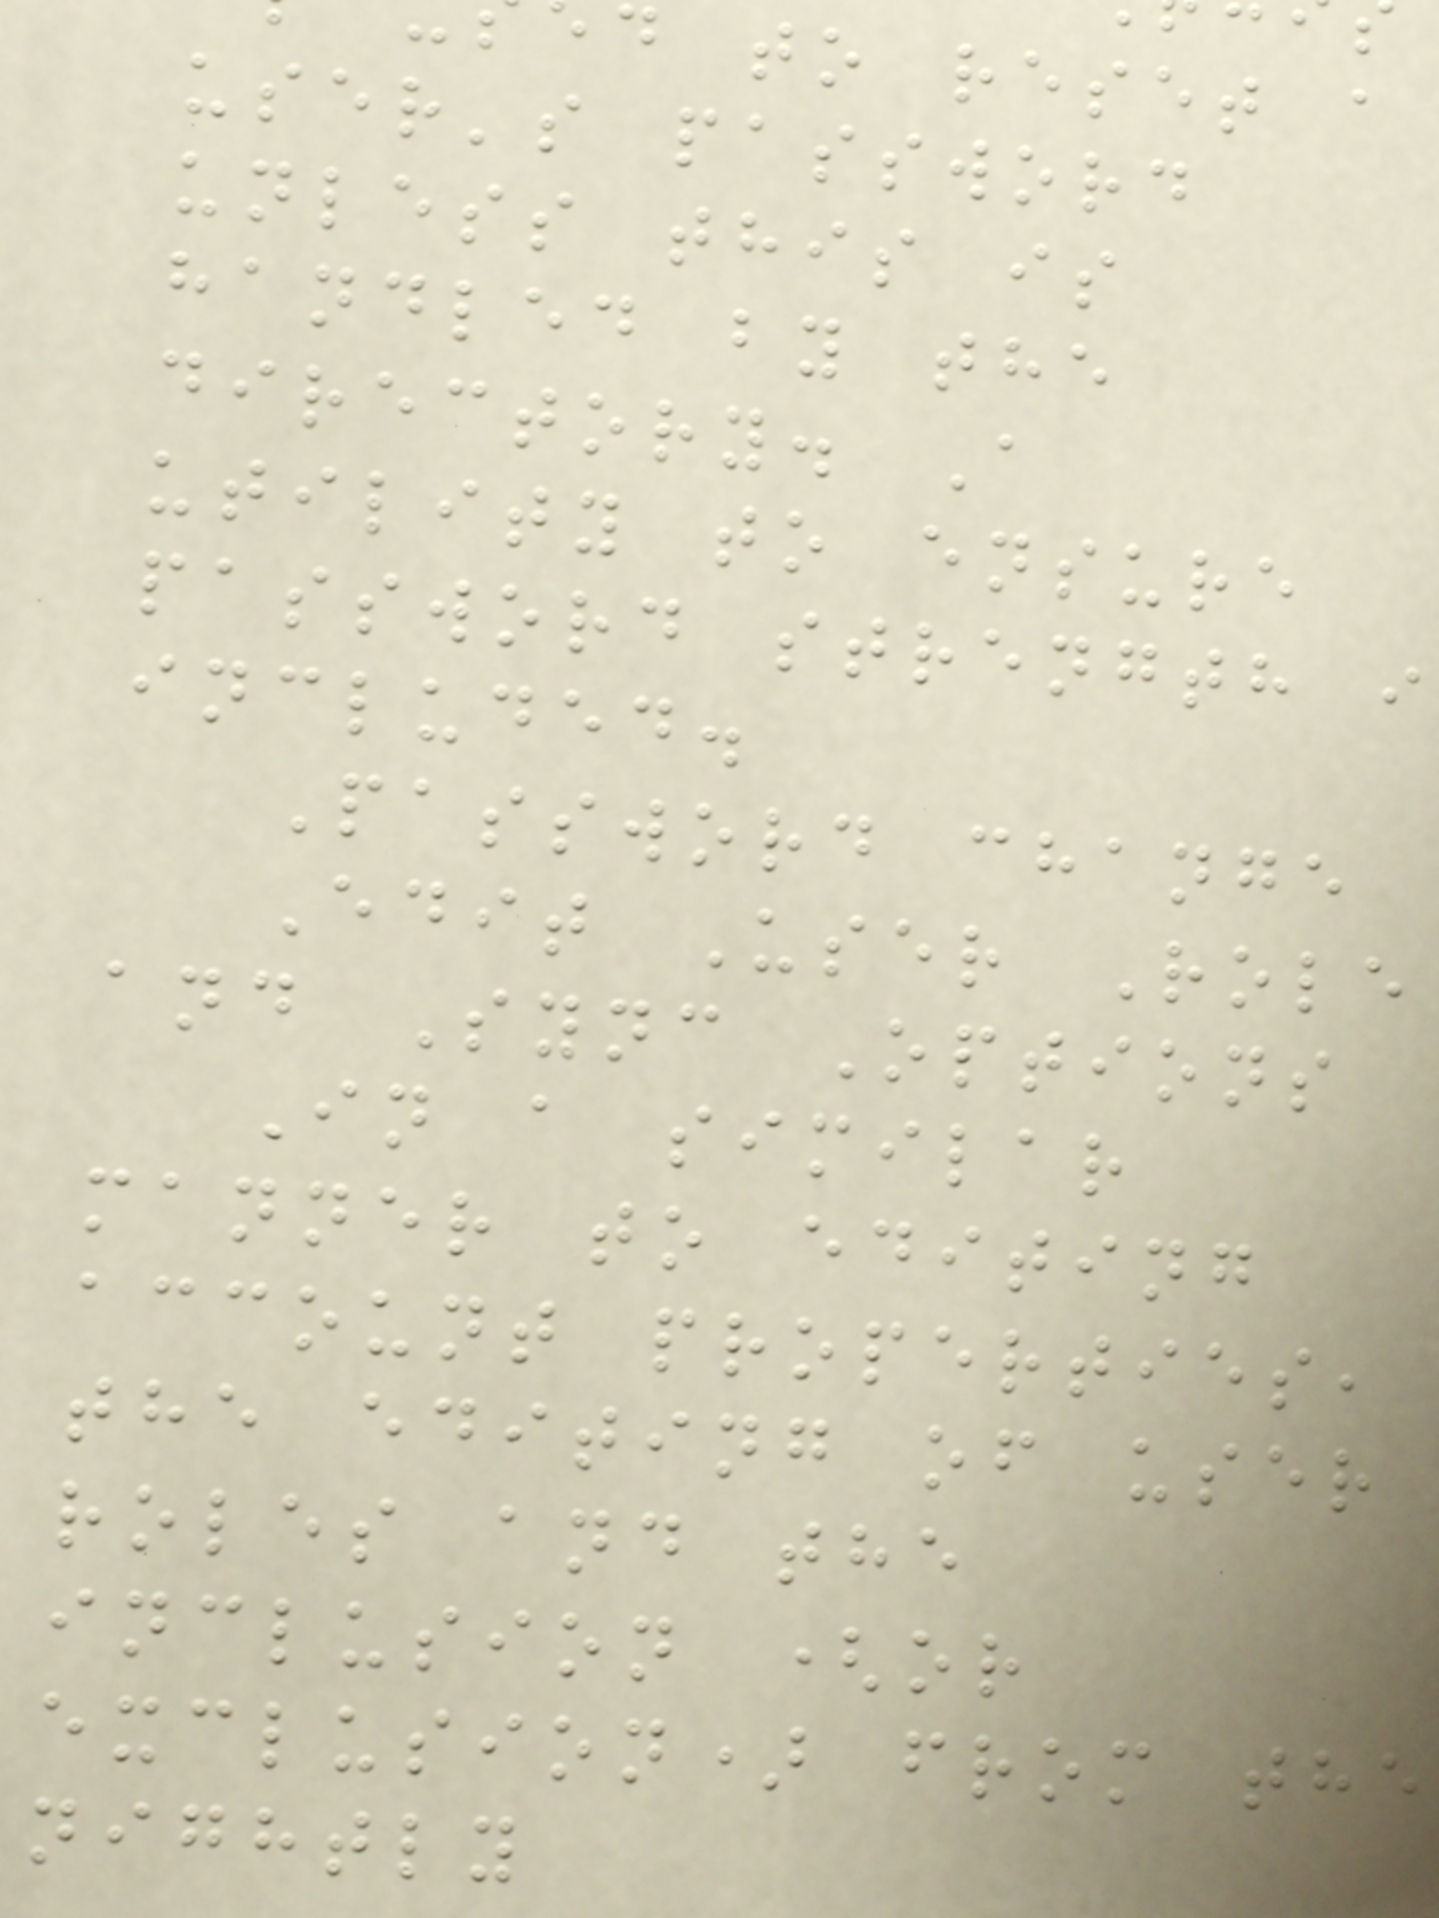d to reset a
user's password
unless this is
handled by the
directory. A
utility to ensure
password strength i
included.
Password change
Edit User Role
and Sync Options
In a similar
manner to editing
account properties,
the editing of user
roles and the
inclusion (or
exclusion) from the
nightly
